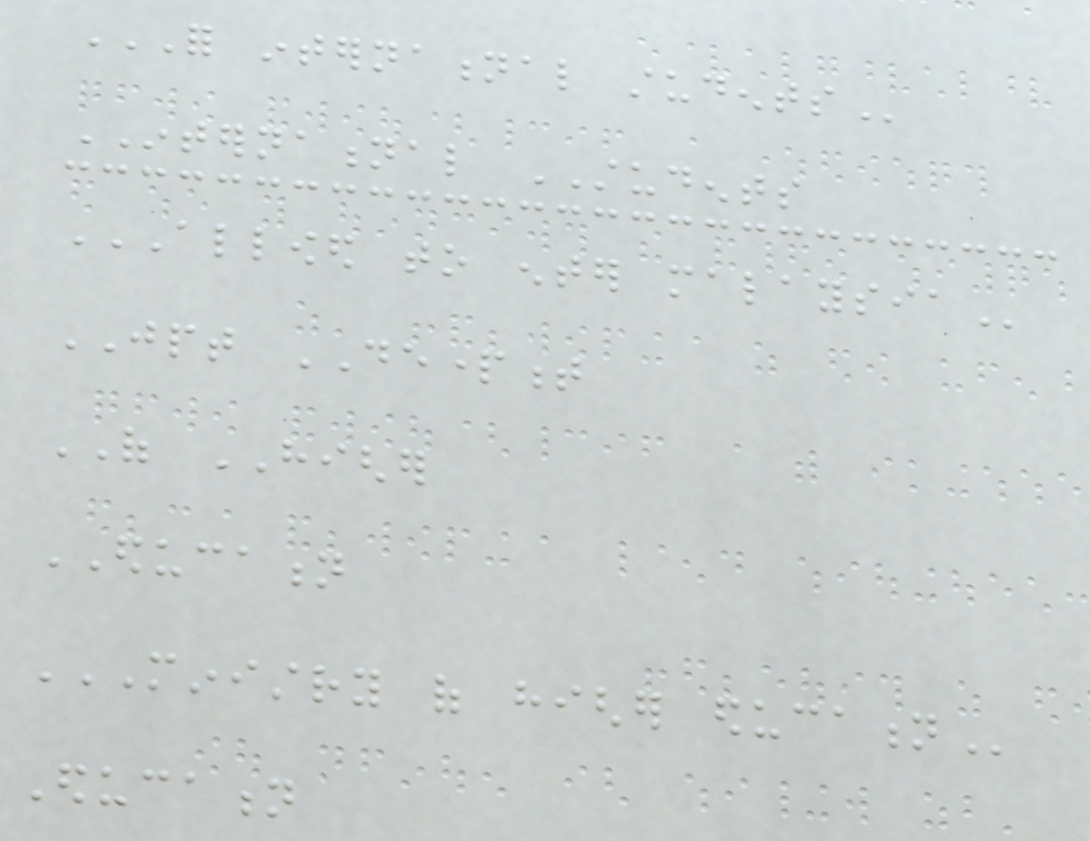FOR INTERNATIONAL STUDENTS
INTERNATIONAL STUDENTS
ALLOWED TO ENTER MALAYSIA
JPT DEPARTMENT
OF HIGHER
EDUCATION
MINISTRY OF HIGHER EDUCATION
Education
